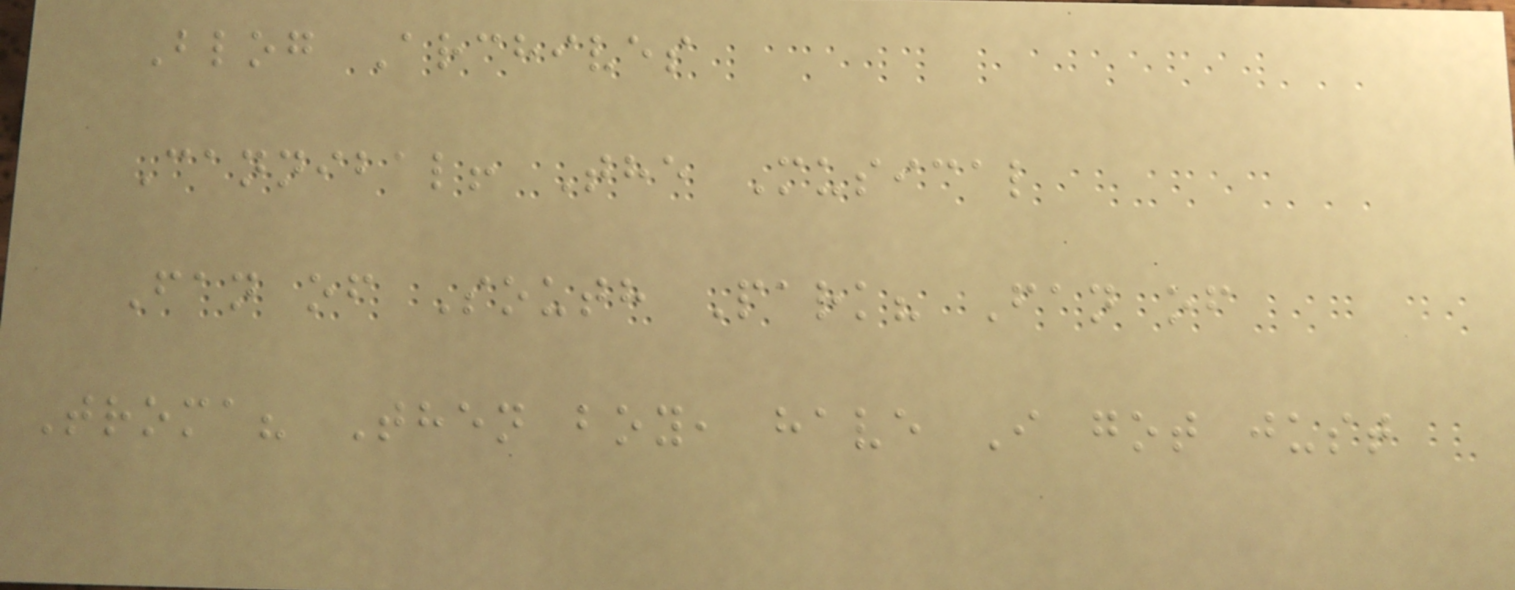Blog Archives
Cannibal! The Musical
Fan of South Park? Fan of
Troma? Then boy, have I got just
